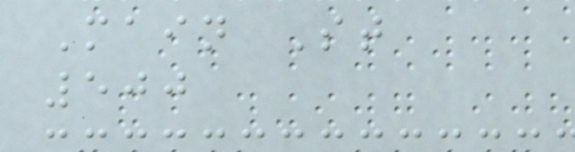Main St
500
